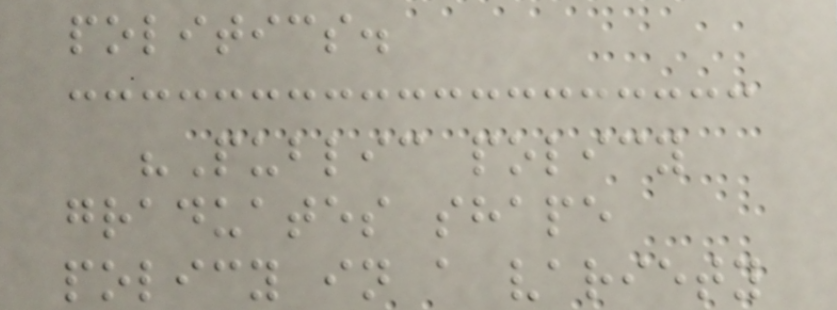politics.
"Public policy
graduates shape
policy in a variety
